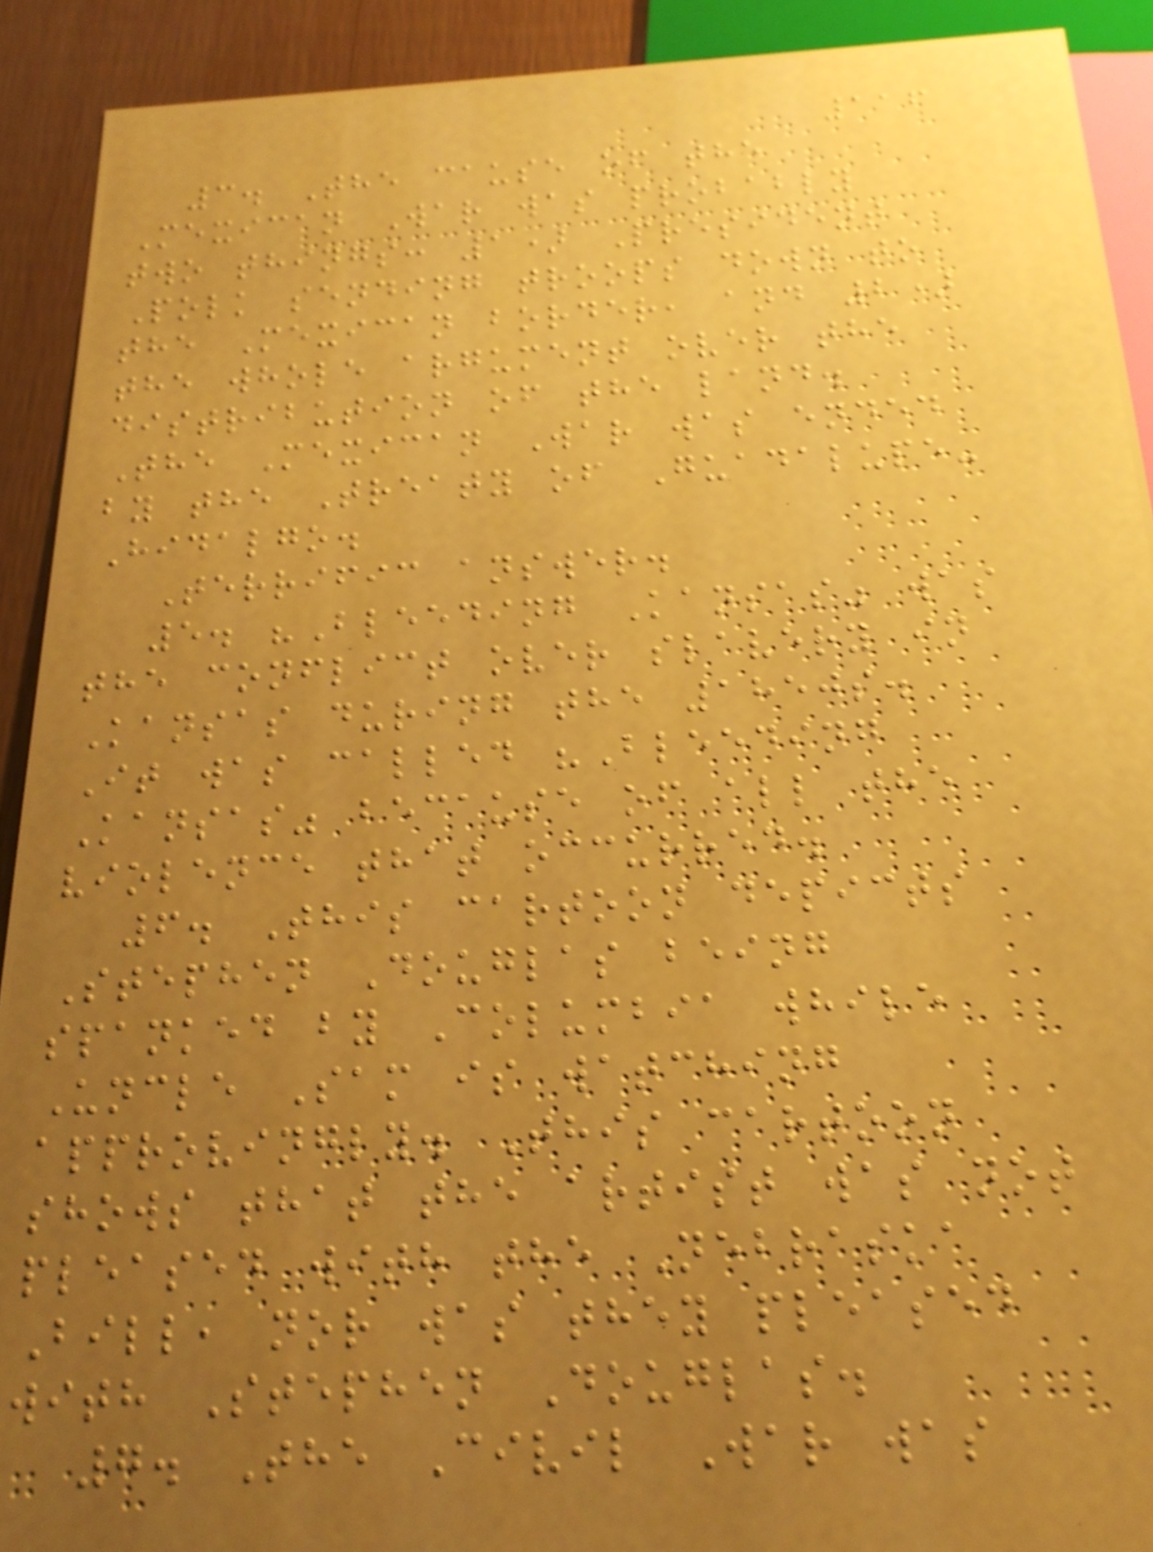116
3. The cause of the
Mexican War was probably
two things: 1) President
Polk sending troops down to
the Mexican border, and 2)
the whole argument over the
distribution of the land.
The Mexican War was ended
by the Treaty of Guadalupe-
Hidalgo.
Terrific answer.
5. "Bleeding Kansas" was
the conflict over slavery in
Kansas during the 1850s.
It was called "Bleeding
Kansas" because of all the
violence that occurred.
6. This cartoon depicts
Stephen Douglas being
spanked by Columbia while
Uncle Sam is watching
approvingly. This cartoon
shows that the artist was not
pleased with the Nebraska
Bill, nor was they pleased
with Stephen Douglas.
7. The Civil War was
